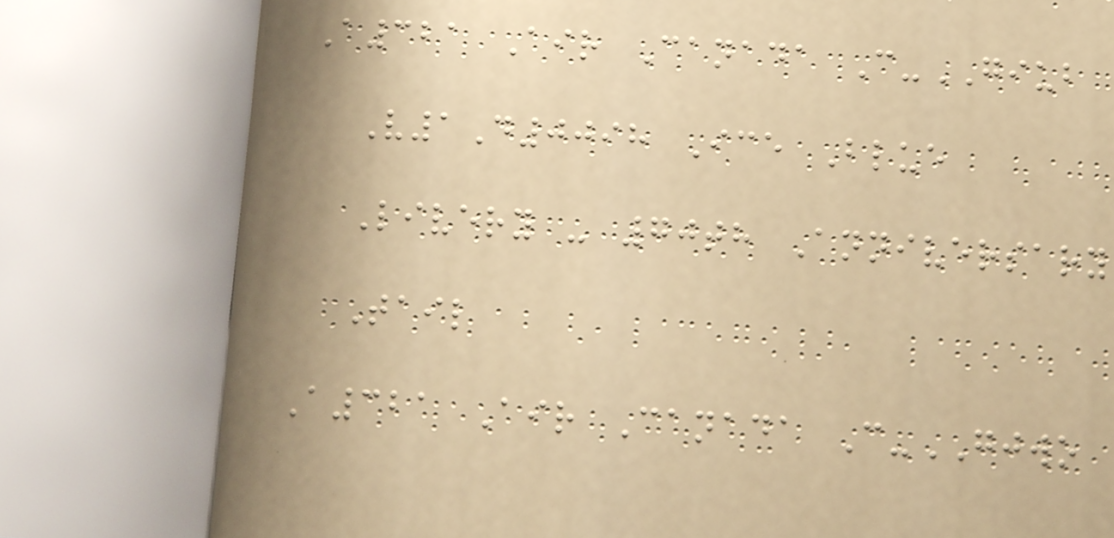A321 Air Canada C-GIUB
V1D0098 Ice Blue
Livery - 70th Anniversary
Tail
A321 Air Canada C-GJWO
